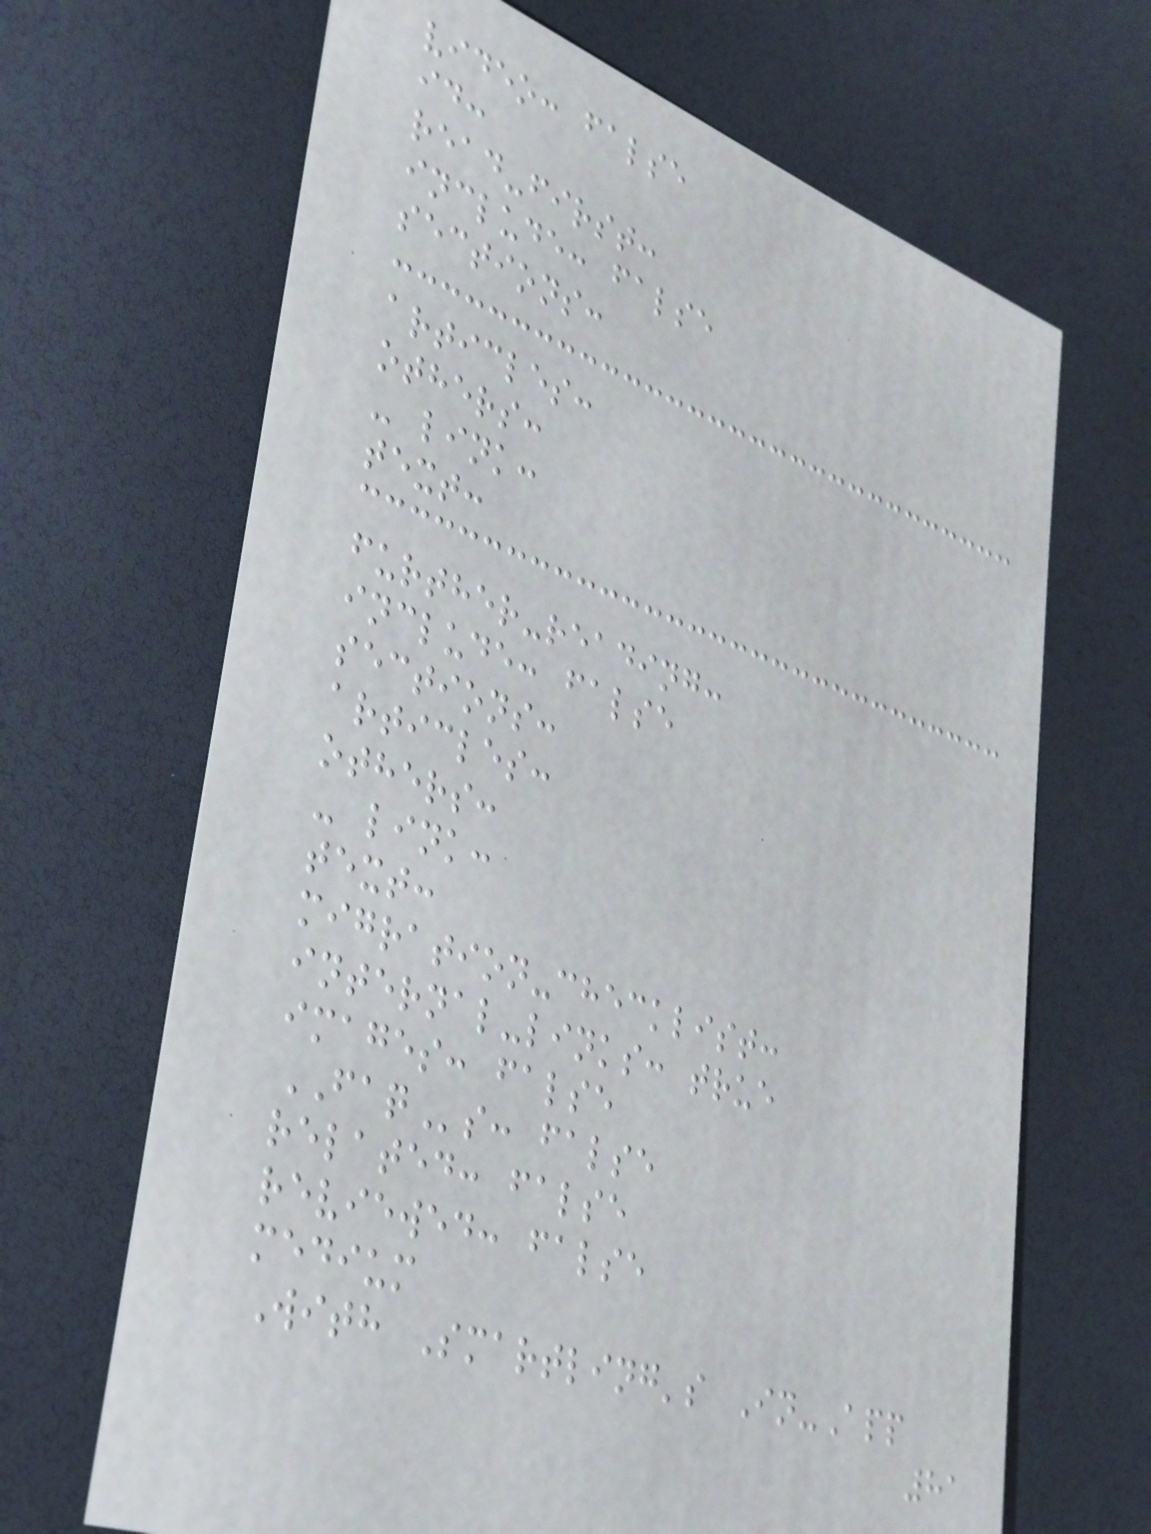video: false
id:
read-first:
include: false
sections:
articles:
others:
- link:
text:
further-reading:
include: false
sections:
articles:
others:
- link:
text:
migration-checklist:
internal-links: true
images: false
FAQs: false
related: false
reviewed: false
medium
With Smartling's In-App
81
